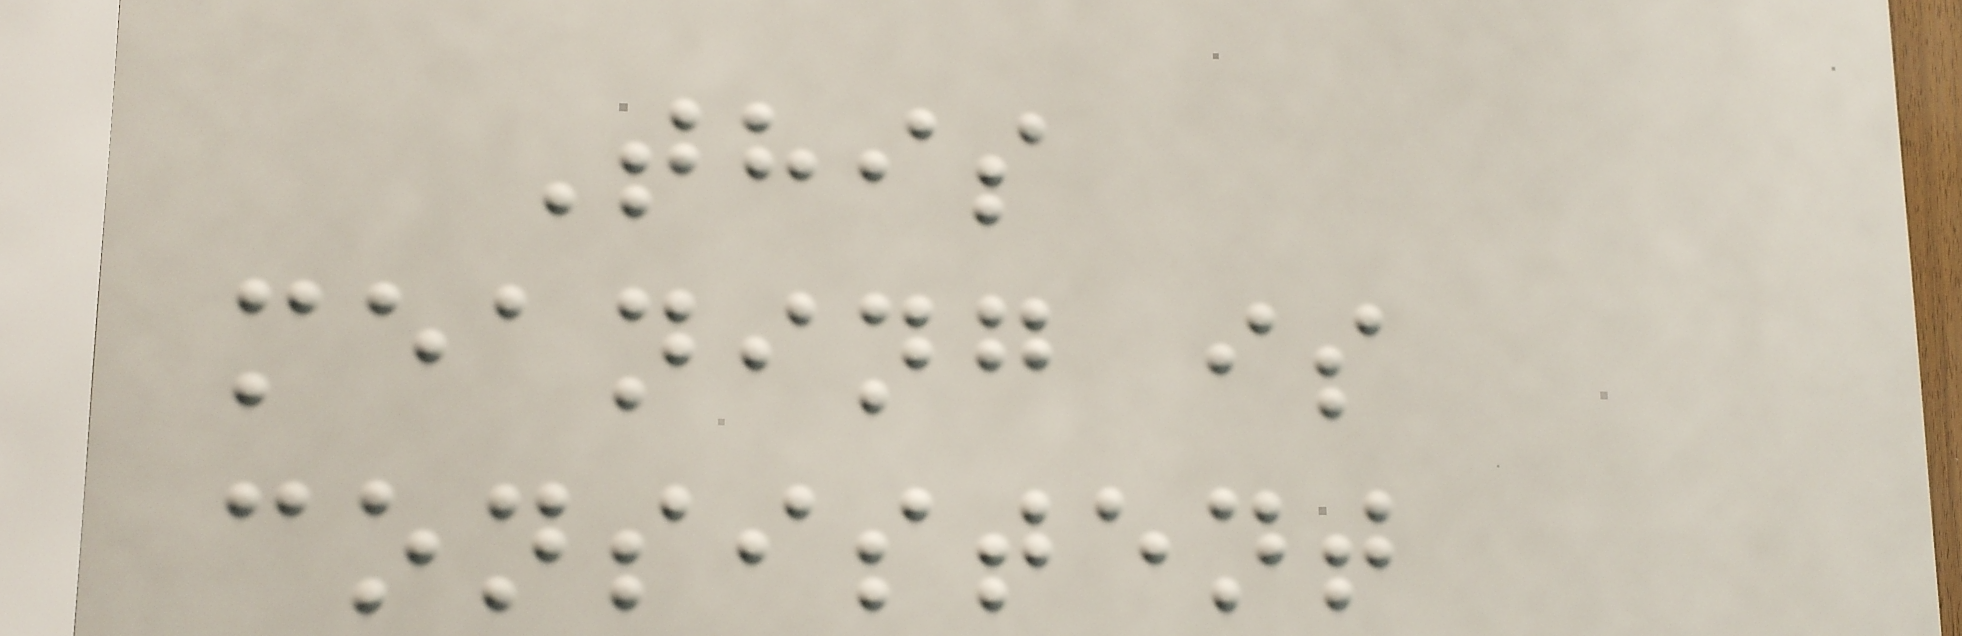This
meaning is
consistent
